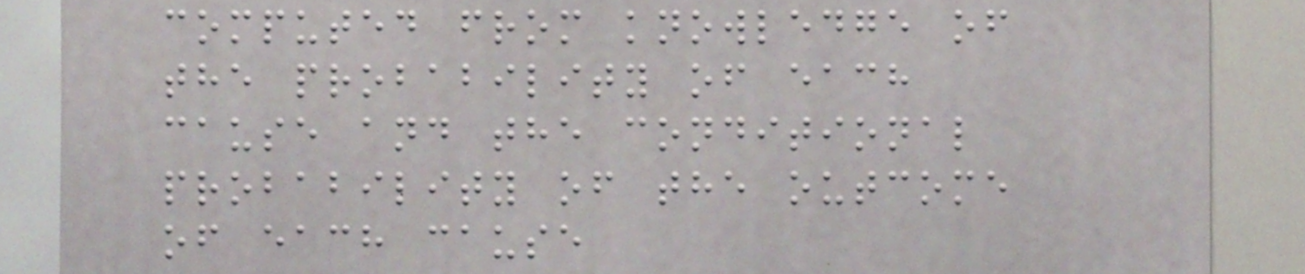computed from knowledge of
the probability of each
cause and the conditional
probability of the outcome
of each cause
